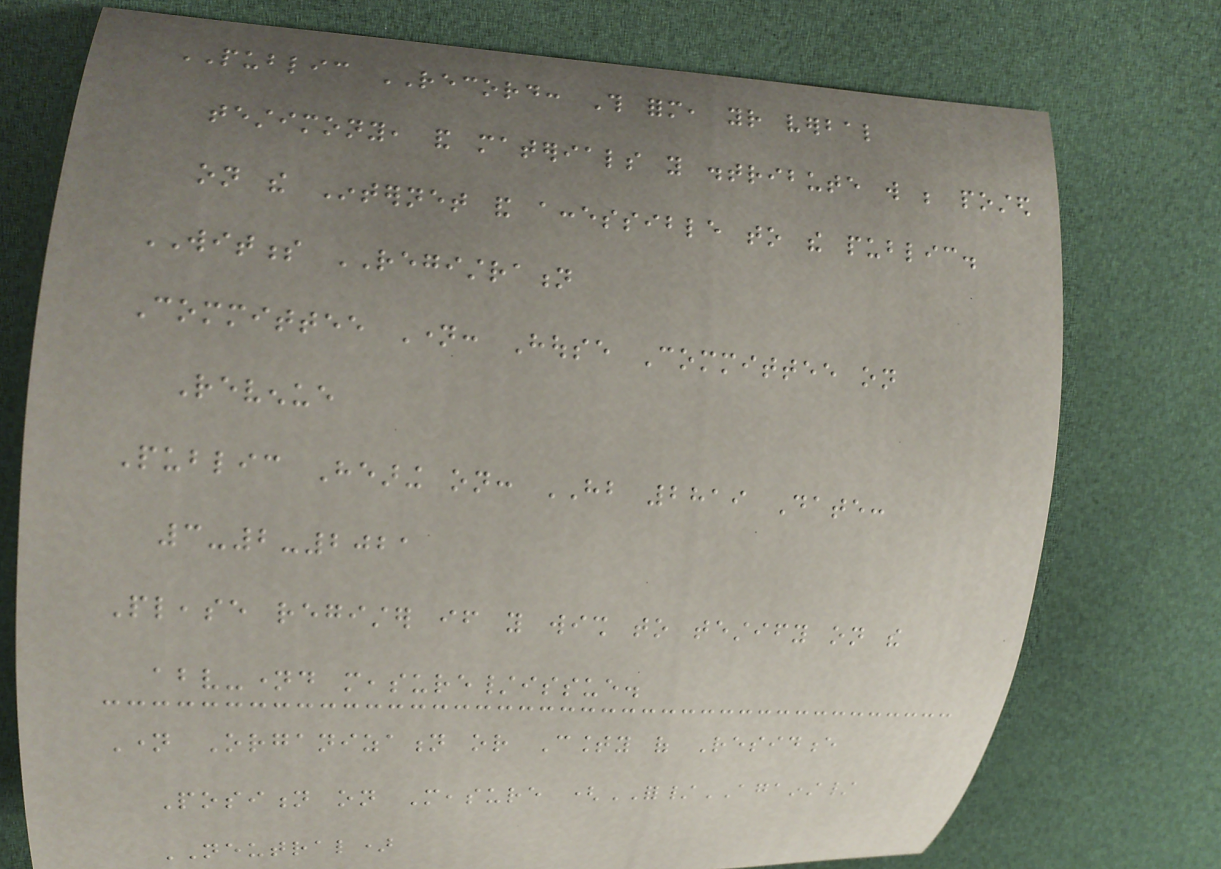PUBLIC RECORD: This form, your verbal
testimony, and materials you distribute will be posted
on the Internet and accessible to the public.
WITNESS REGISTRATION
Committee Name: House Committee on
Revenue
Public Hearing on: HB 2819 Date:
3-2-2021
Please register if you wish to testify on the
above-named measure/issue.
Name Organization or County of Residence
Position on Measure (FOR/AGAINST/
NEUTRAL)
